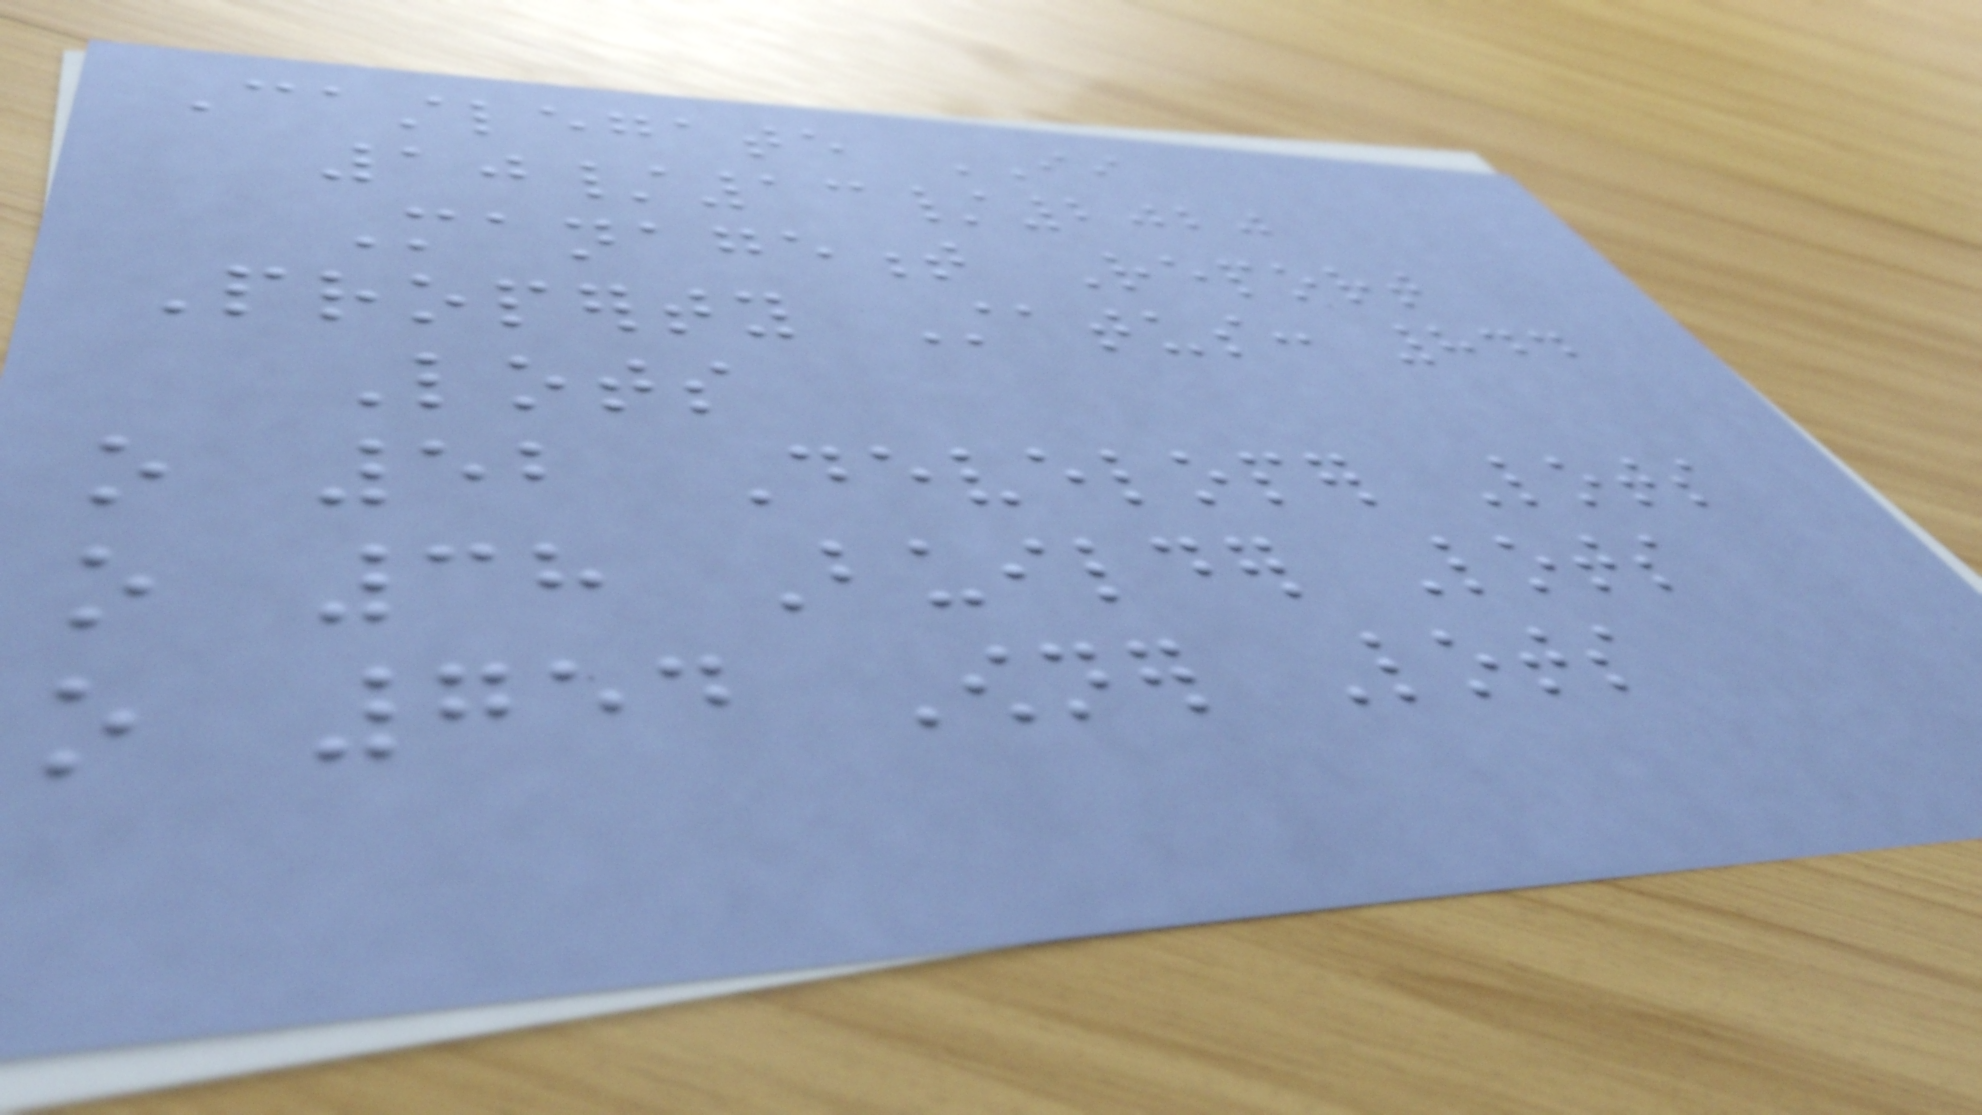Castlegate II
10/13/2020
Management Report
Property Status: 844
Lots
o 52 Developer Lots
o 38 Builder Lots
o 754 Owner Lots
